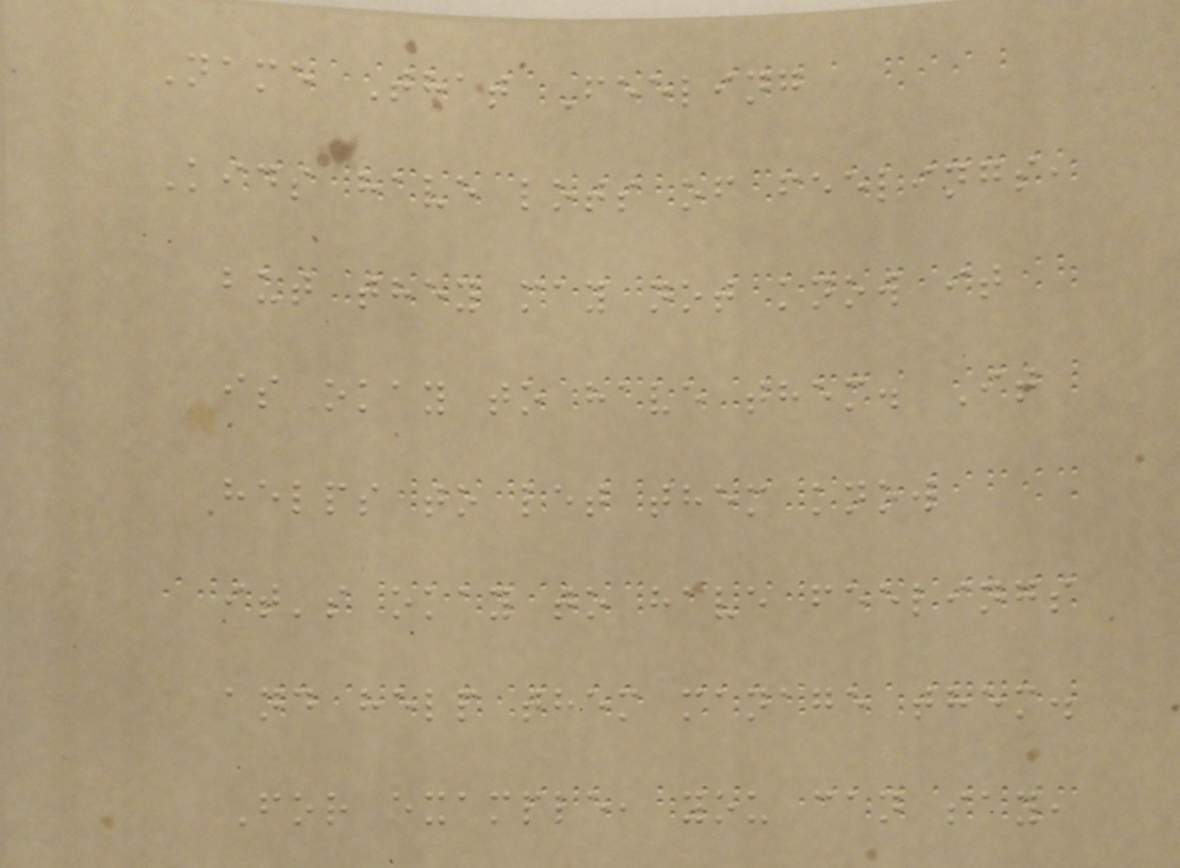Name That Feeling
Kids have lots of feelings,
but they may not know it
is okay to have them. It
helps to let them know
it's okay to have feelings
and help them manage them.
For example, you can say,
